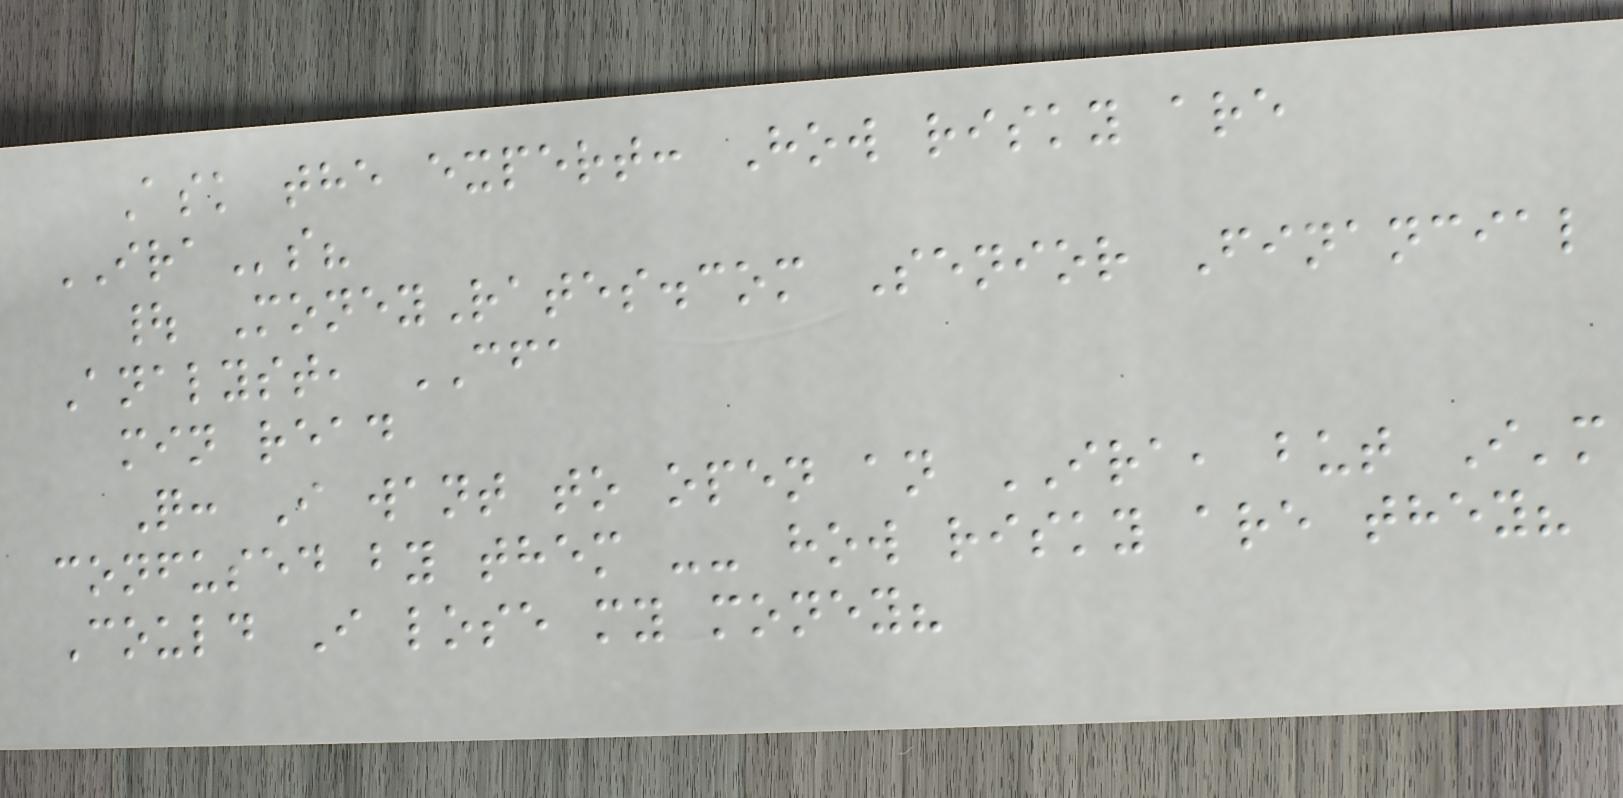Ask the expert: How risky are
IRAs?
| MoneyRates.com Senior Financial
Analyst, CFA
min read
Q: I want to open an IRA, but I'm
confused by them -- how risky are they?
Could I lose my money?
